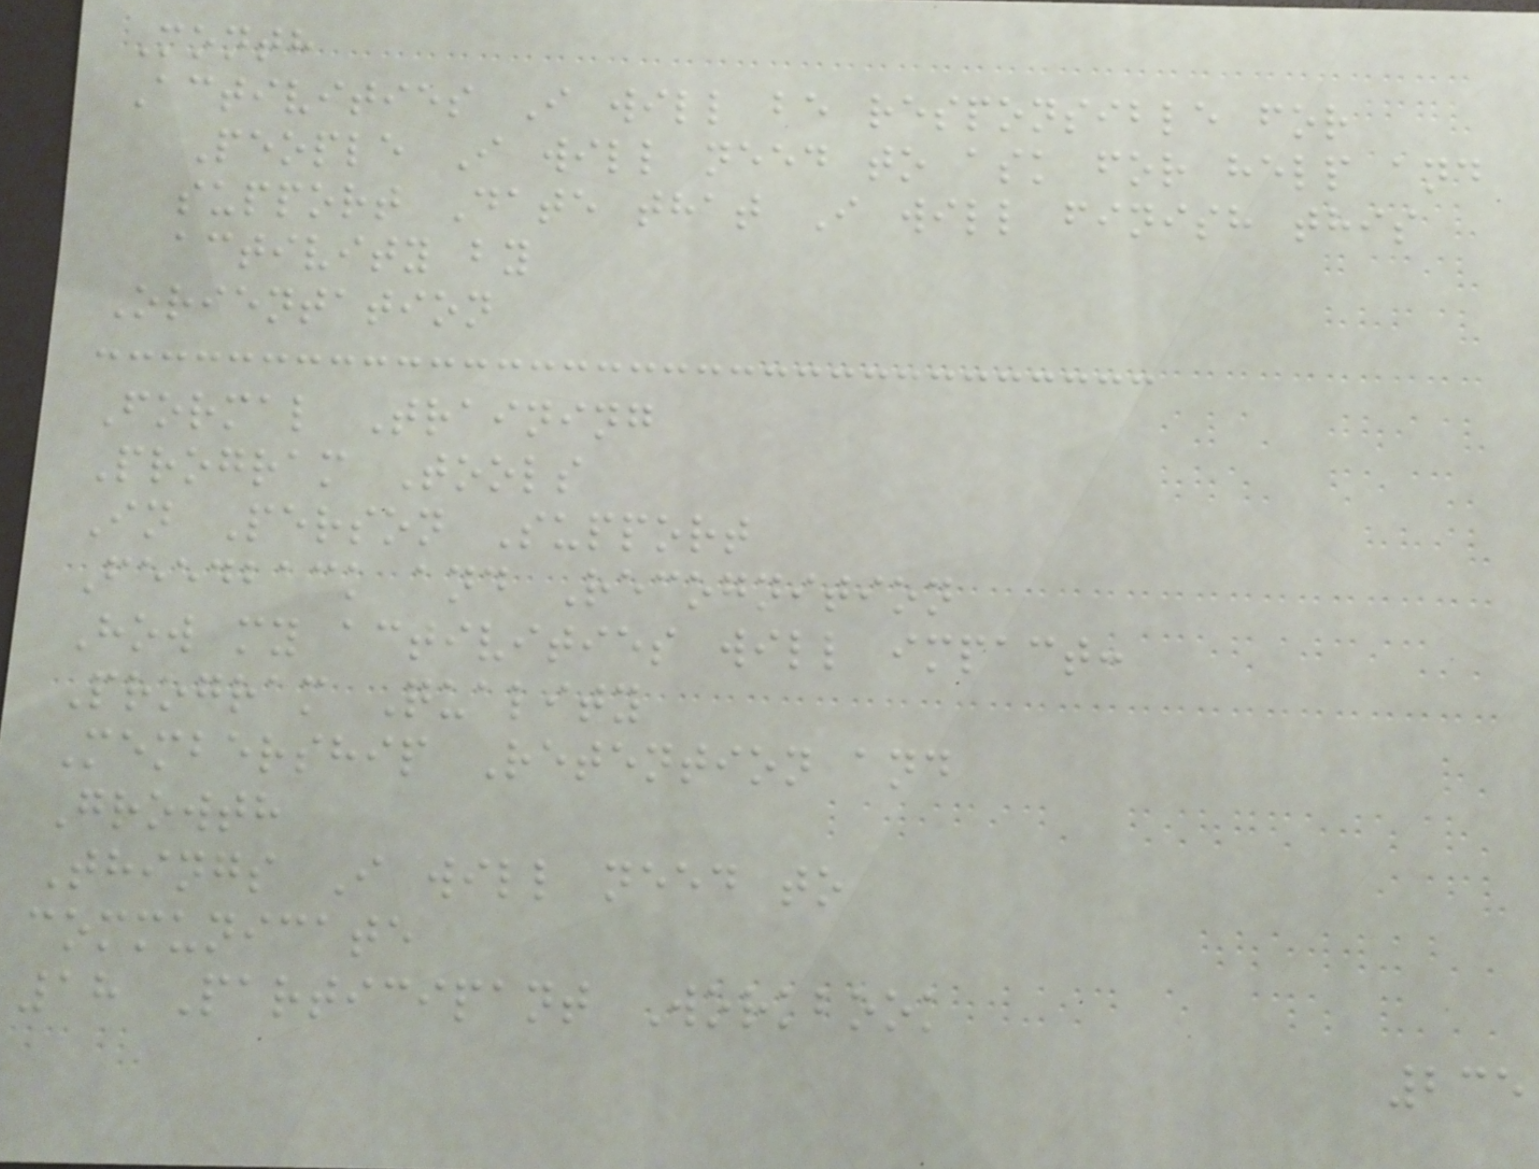Month
Activities I will be responsible for
People I will need to ask for help and
support Date that I will finish this
activity by
Orientation
Formal Training
Program Tools
In Person Support
Feedback and Recognition
How my activities will impact:
Program Quality
Membership Retention and
Growth
Things I will need to
communicate
18 Participant Workbook
235
